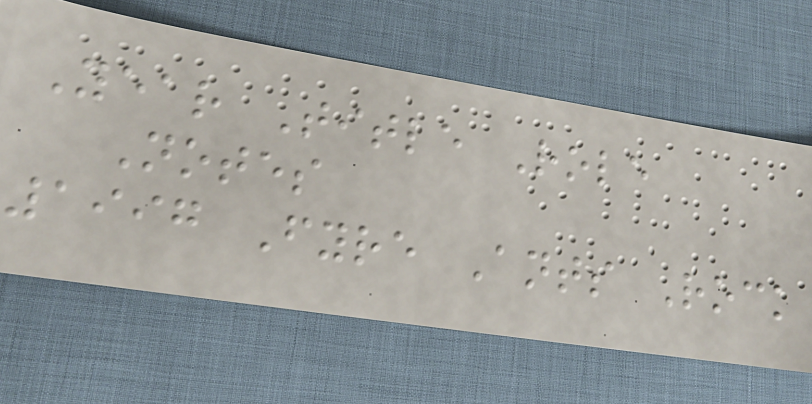Year Title Role
Notes
1997 Fyre Ants Rock
